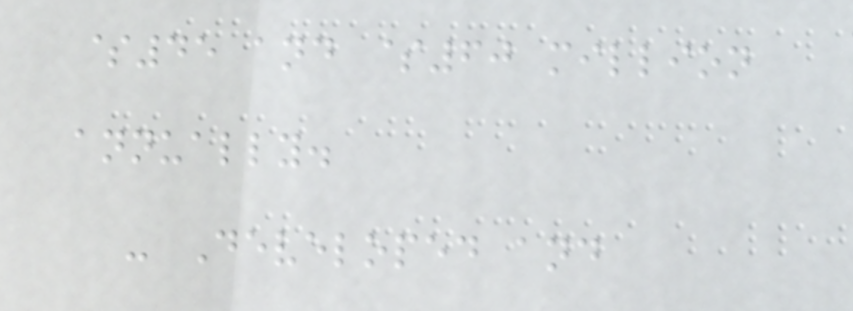$45 and $60 million
annually.
- Developed and
